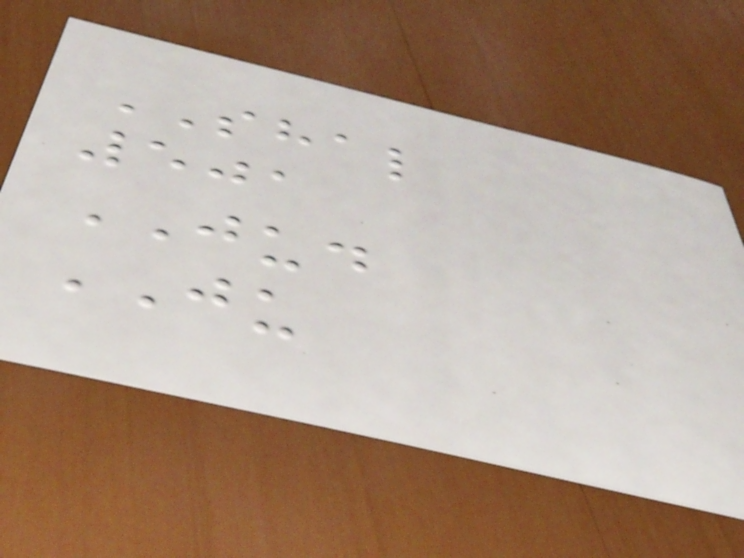SHAL
501
JUD
JU
